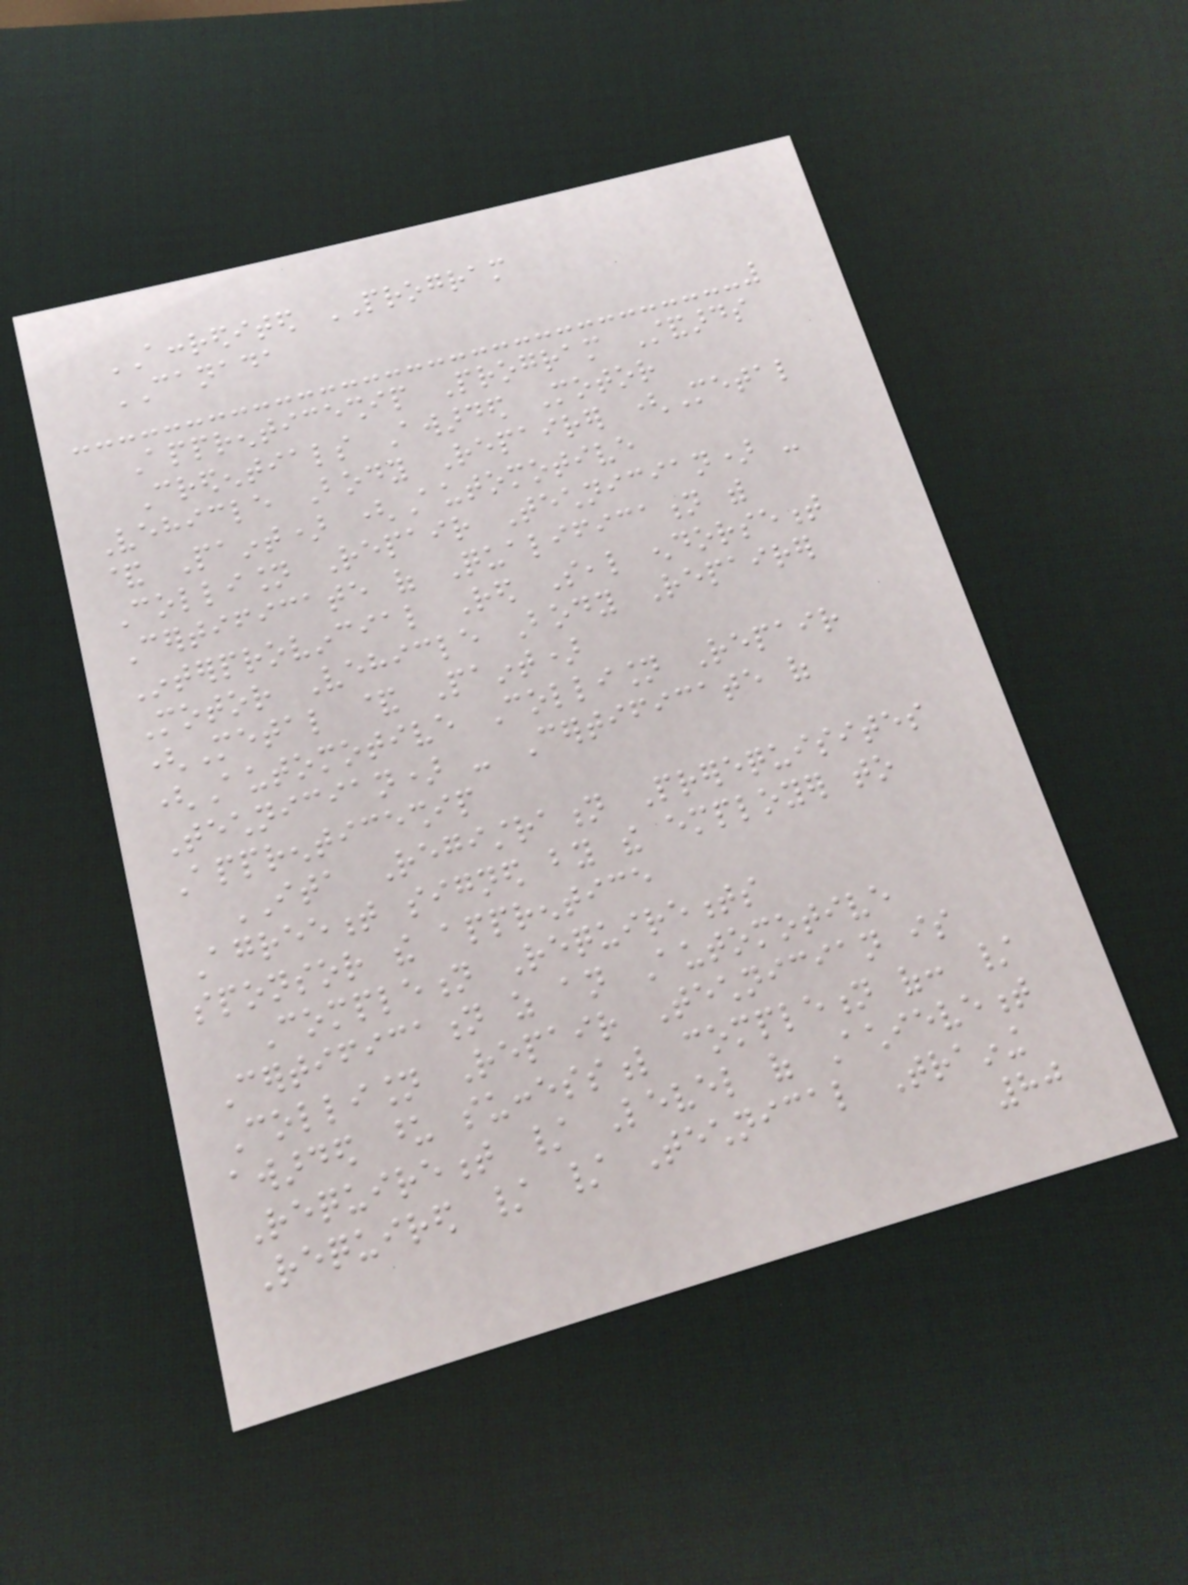ACCREDITED PROGRAM
CANADA
Apprenticeship Program Standards
Credentials Awarded Motor
Vehicle Body Repairer (Metal
& Paint) (Automotive
Collision Repair Technician) -
Certificate of Qualification with
Interprovincial Red Seal endorsement
Motor Vehicle Body Repairer
(Metal & Paint)
(Automotive Collision Repair
Technician) - Certificate of
Apprenticeship
ITA Registration Prerequisites
Agreement signed by the employer to
sponsor the apprentice
Completion Requirements
Certification as an Automotive
Collision Repair Technician is
awarded upon successful completion of: /
Requirement / Level of Achievement
Required / / Technical Training
80
